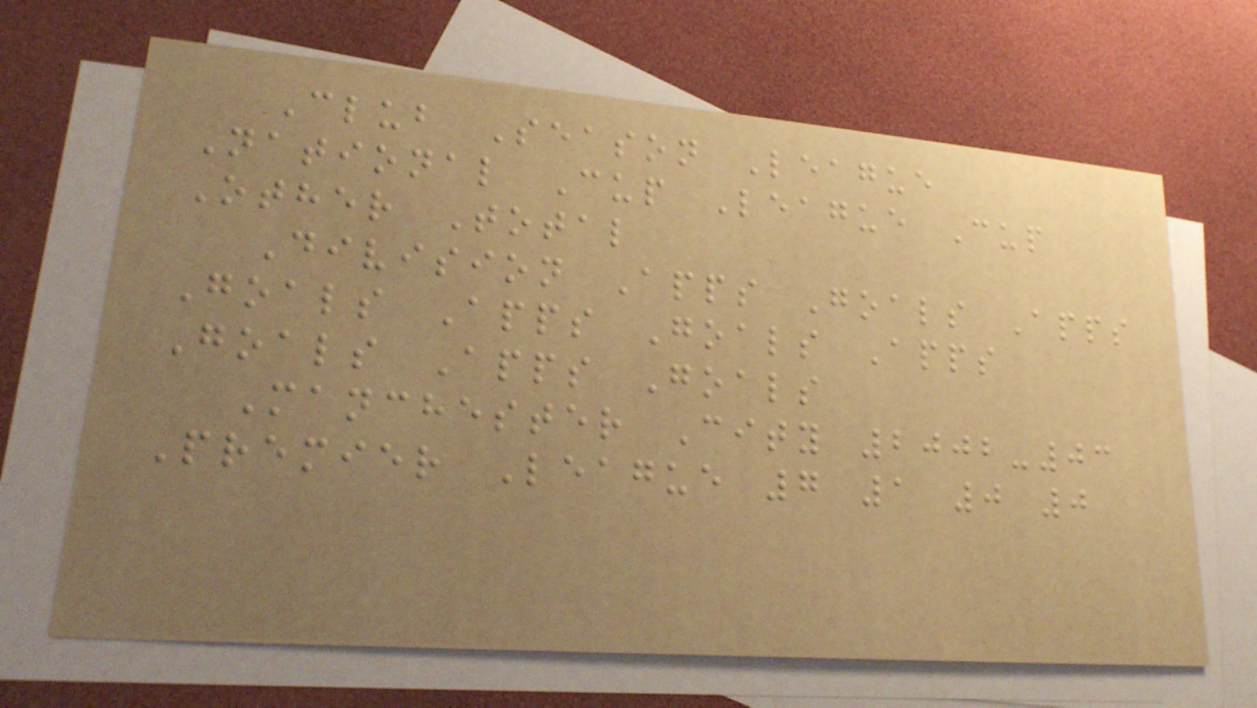Club Season League
National Cup League Cup
Other Total
Division Apps Goals Apps
Goals Apps Goals Apps
Goals Apps Goals
Manchester City 2002-03
Premier League 7 1 0 0
